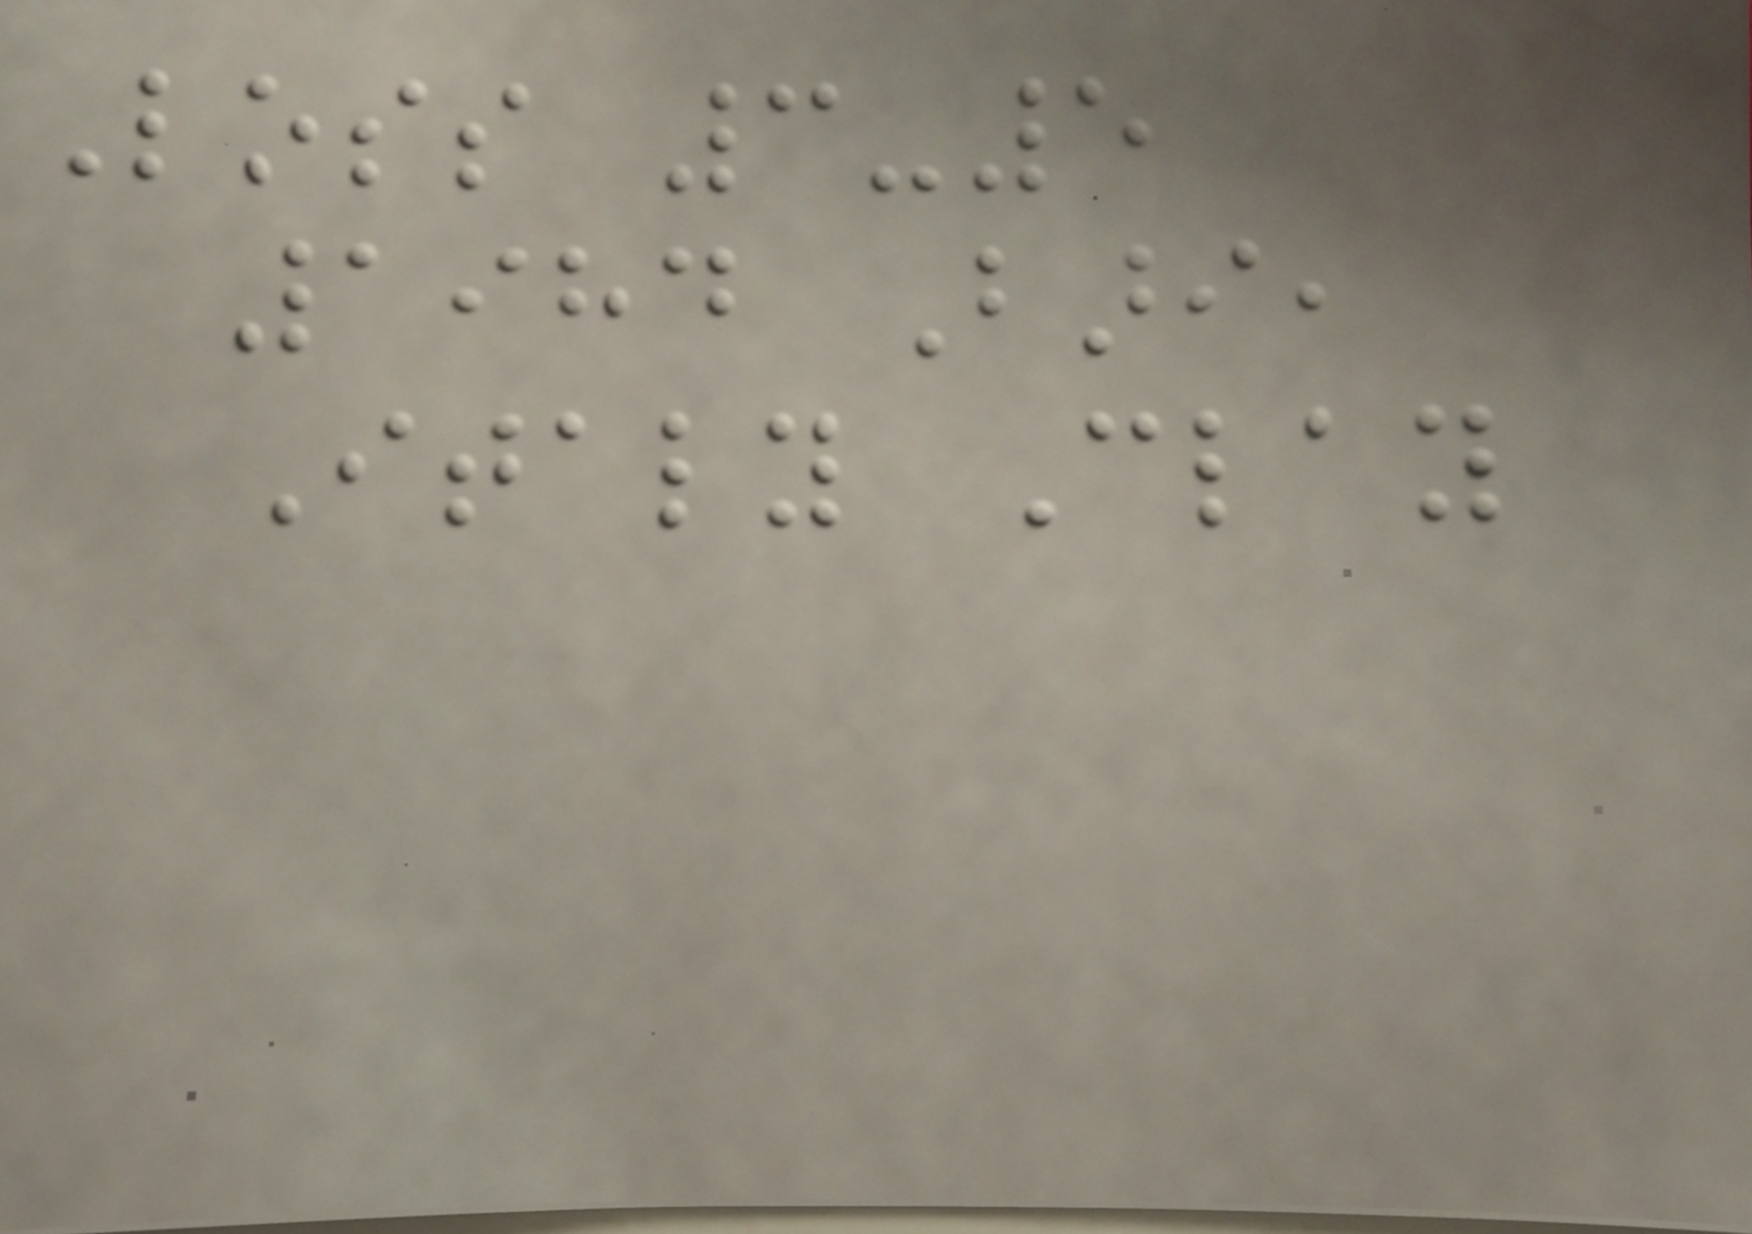Loss 3-5
1984 Bari,
Italy Clay
